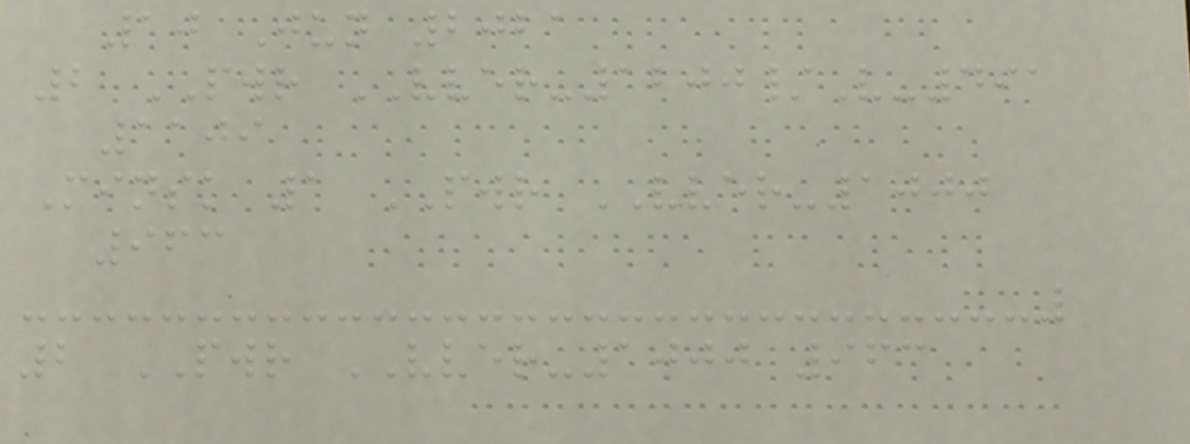10 Jun 2021
2 PWR VVER-1200/V-491
1109
Minsk 1 PWR VVER-1000
963
2 PWR VVER-1000 963
